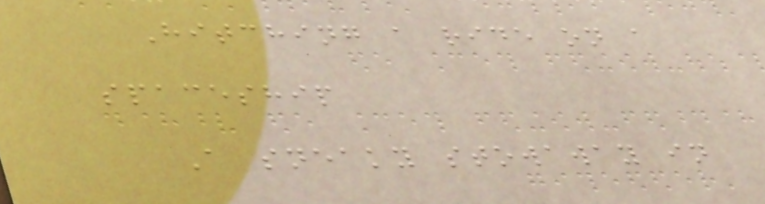Hitching a ride on a
spaceship
A sneaky stowaway in
